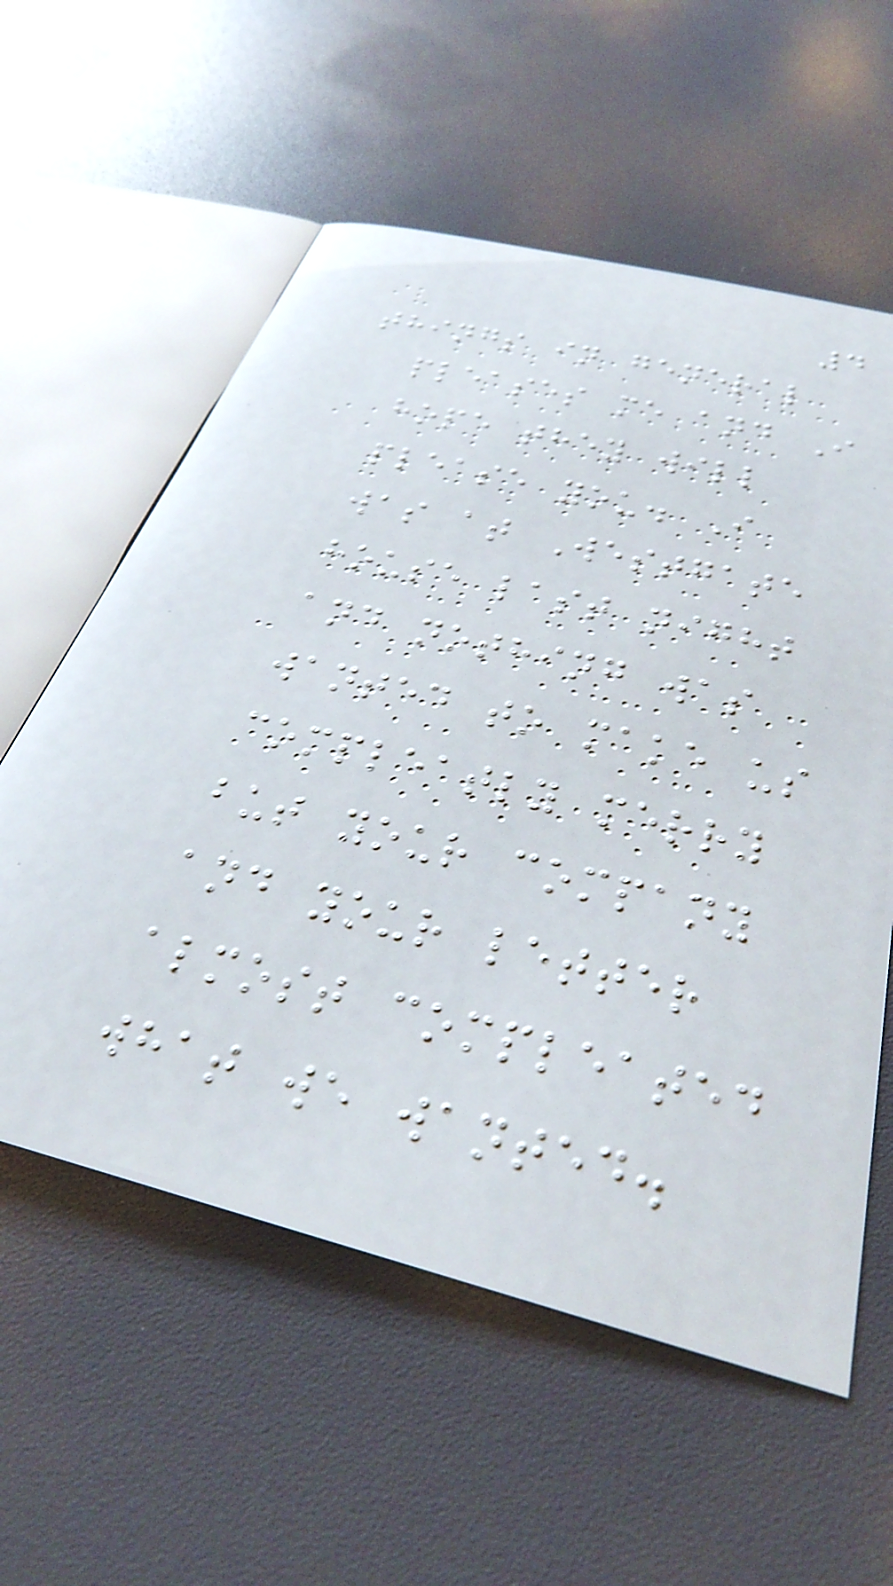4
things in general
pleases me and I
hope they will
please you. I
was at Westgate
house last night
and nothing was
wanted to make us
compleatly merry
but your company
and your letter
almost compleated
what we wanted.
